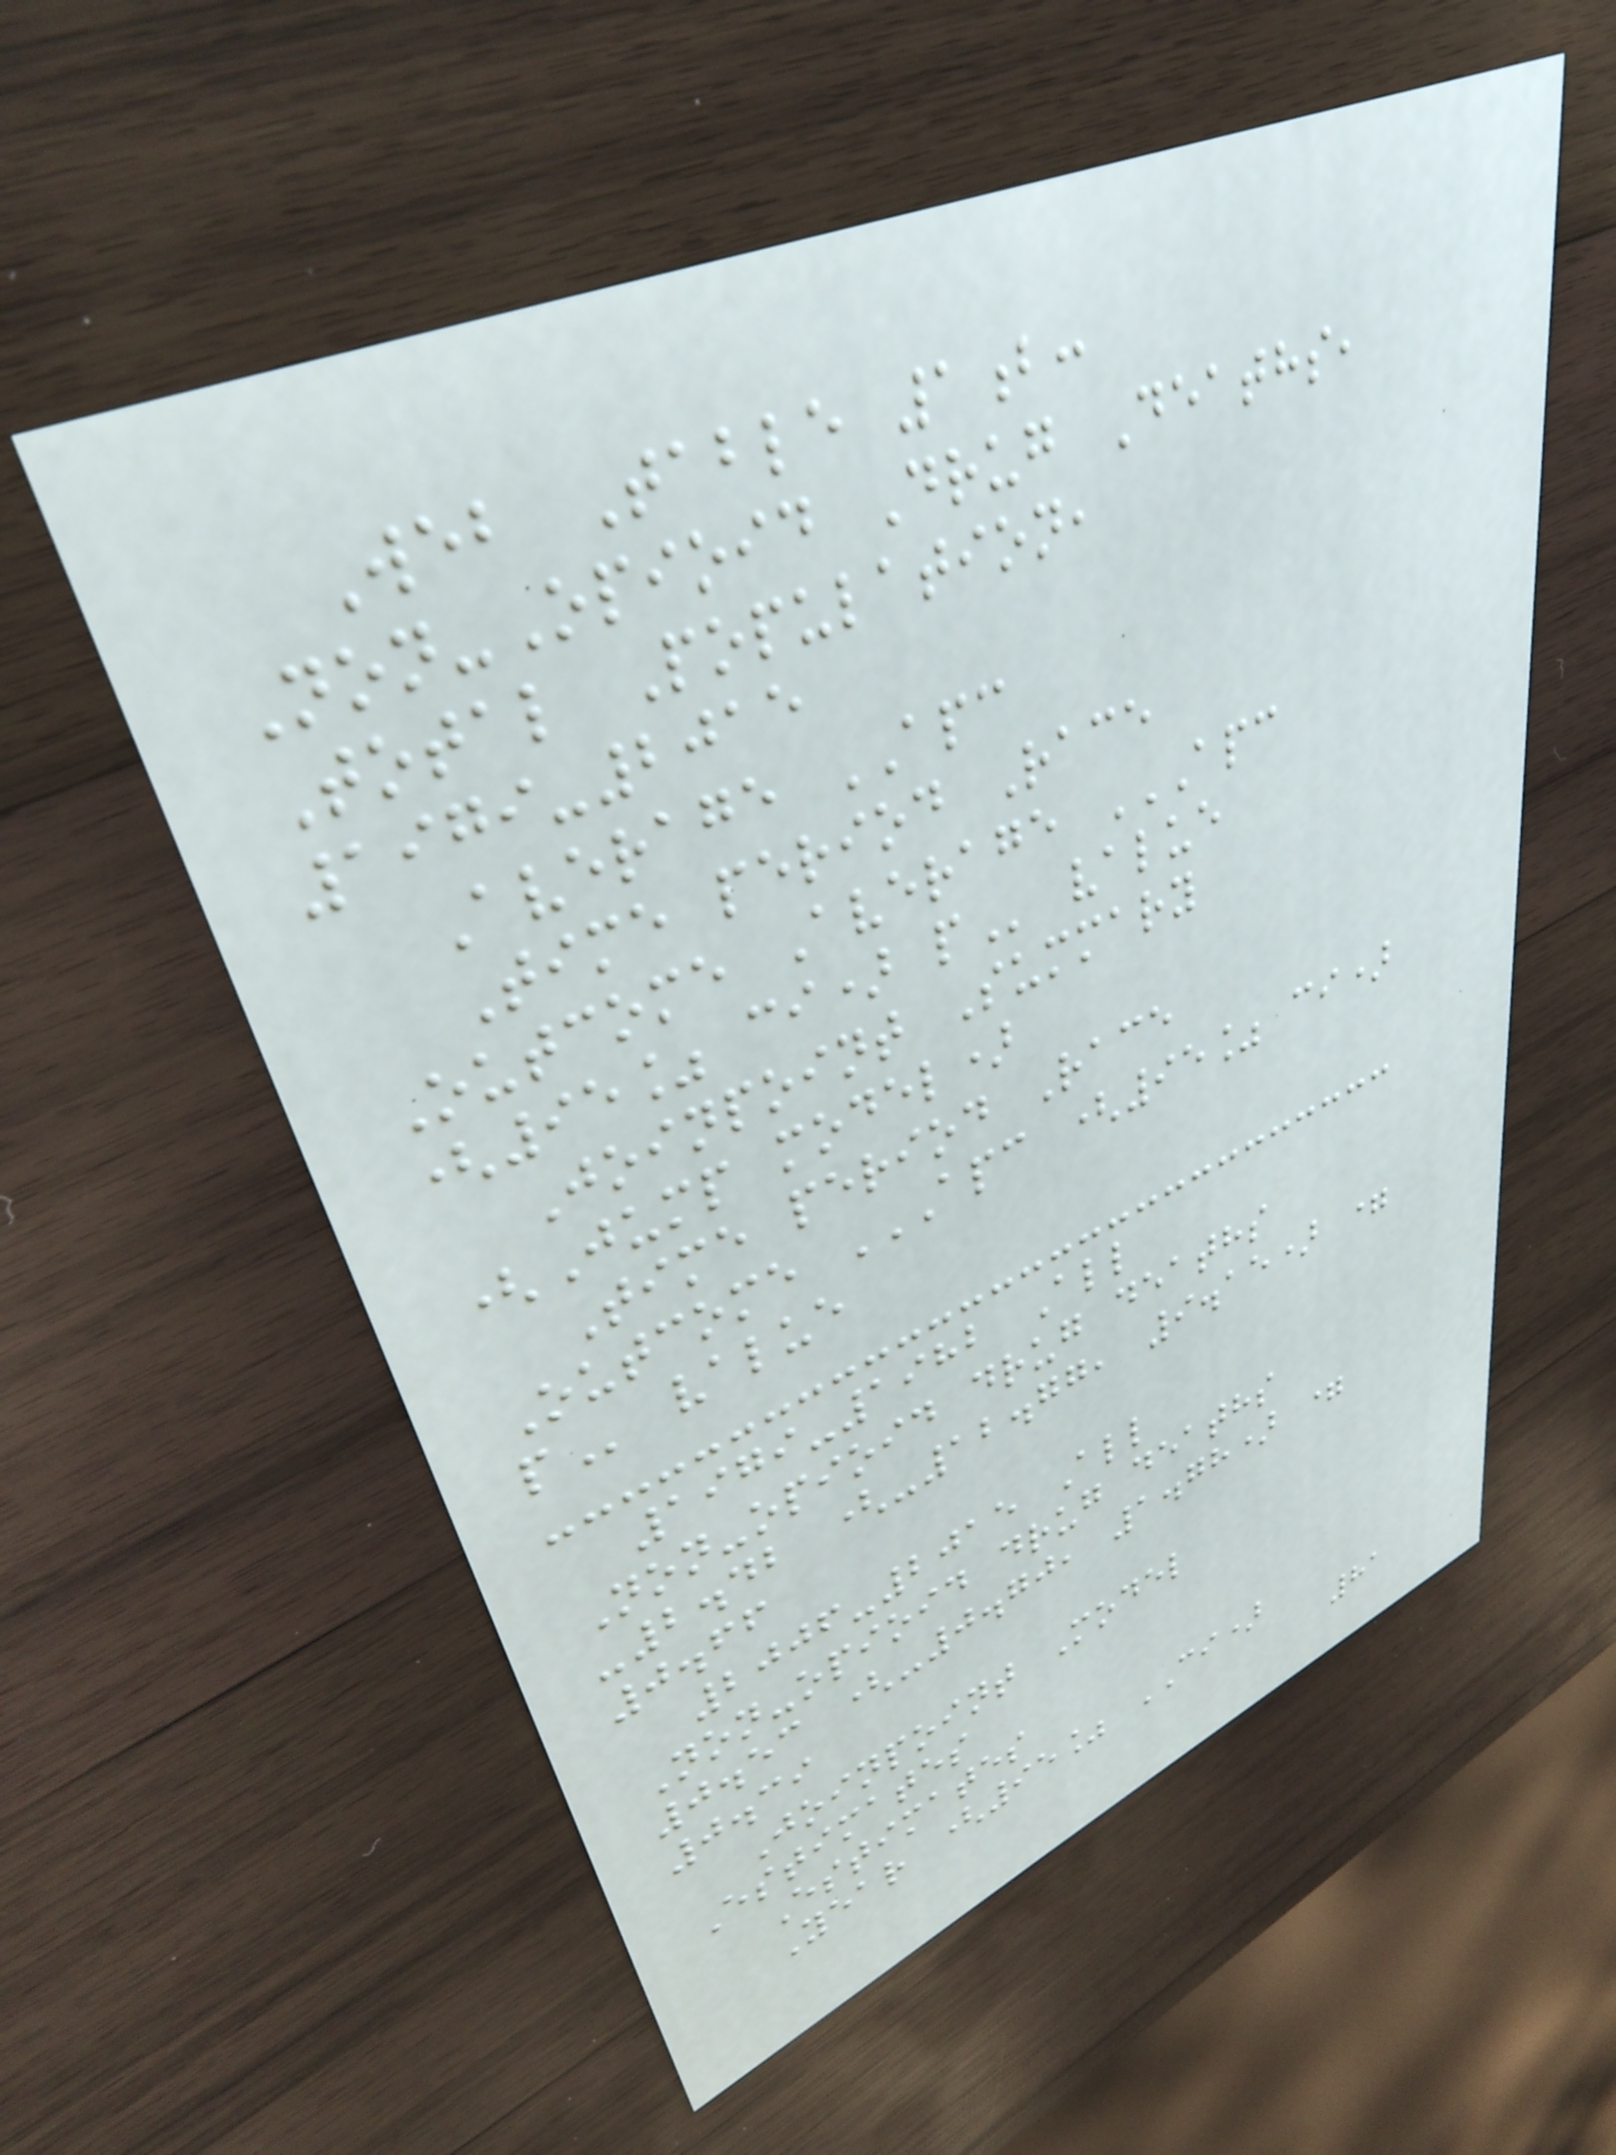Web Table 1b:
Non-Opioid Drug Deaths,
Total Population,
1979-2015
Average APC
Time period Race
Outcome Average APC
(95% CI) P value
Joinpoint Summary
(Jump model)
Time period Race
Outcome APC (95% CI)
P value
1979-1982 All
Non-opioid drug deaths
-2.42 (-12.77, 9.15) =
0.66
2006-2015 All
Non-opioid drug deaths
0.53 (-0.70, 1.78) =
0.39
Joinpoint Model
Estimates
Estimates
Year (95% CI)
81
